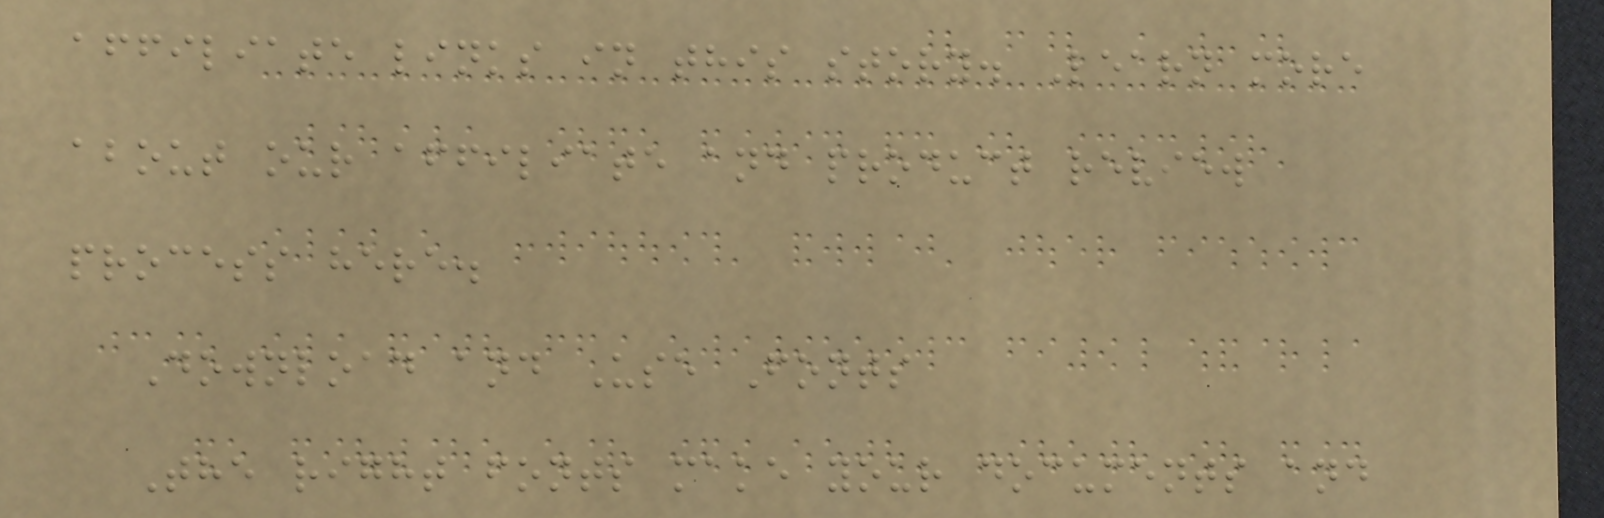affiliate links in this story. Learn more
about our affiliate and product review
process here.
Download and Use Fonts
The right fonts make your documents and
